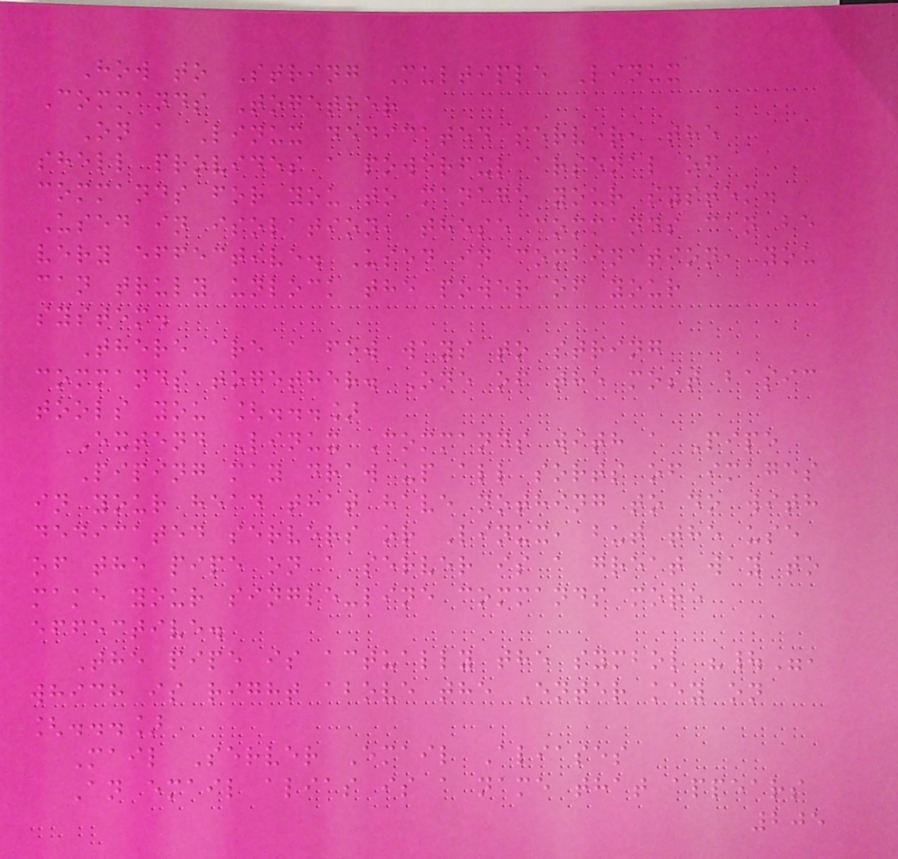How to String Multiple Linux
Commands Together
On a Linux dedicated server, the
shell provides a powerful arsenal of
commands for you to manage your system.
Used in isolation, these commands can be
very effective. Used in combination, you
can truly unlock the power of your
system.
There are a few ways to string
commands together. One of the most basic
tools you [...]
Extend Linux Commands with a Pipe
Piping may draw up all sorts of images
in your head that have nothing to do with
dedicated servers or Linux, but the use
of the pipe on a server is a great way to
make your single-line commands more
effective.
The pipe is actually the symbol "|",
which is right above the Enter key on
[...]
Mail Server Email Aliases
An email alias is a name that appears
205
